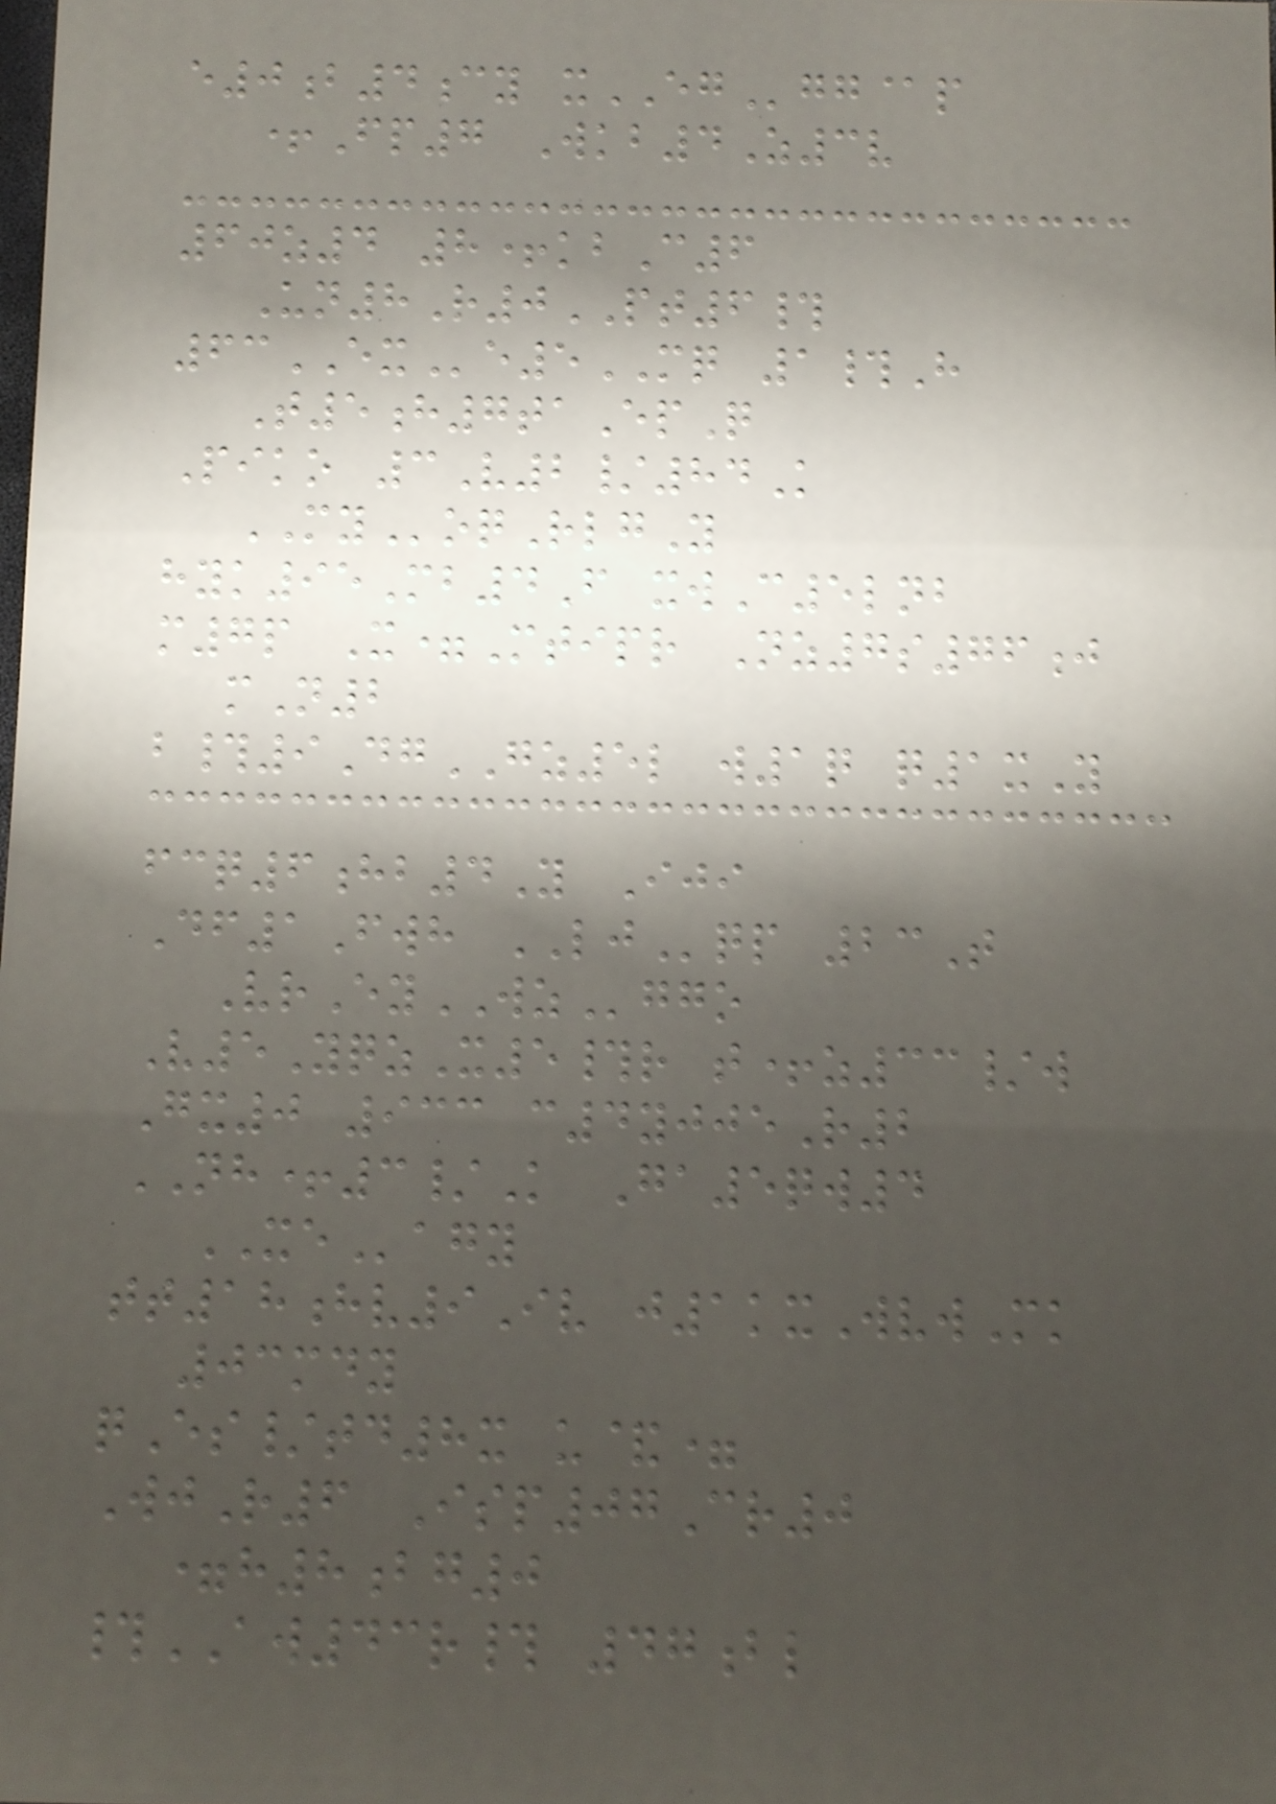e0b4cy xEGgg@p
+Fp7 Wkb4Z3v
60z4 8+kbC6
Un8R0PT6#
63EXe5MQ 1#H
T5h7taEpQ
Piko 3V2/84K
MYoqRlgY
hyk95Mb4F xwC5lnb
m7p X=Mtipr Nz7s76j
mN2
b#9DgGZ5l w1q q1xY
fcq6hb4Y Iji
Df1Fwh LJqp 23T
VrEyWZggo
V5YqzX5#r t+z33/w
Gx0 933 c4yjjeR2
NH+3/K Ga5qw4
XEagy
tt18hv9Iv j1kxWvwMk
03mdy
qEs/td8x u&=
WjR6 Isp07Cr0
=h8bg0
#AW43r# 47bl
